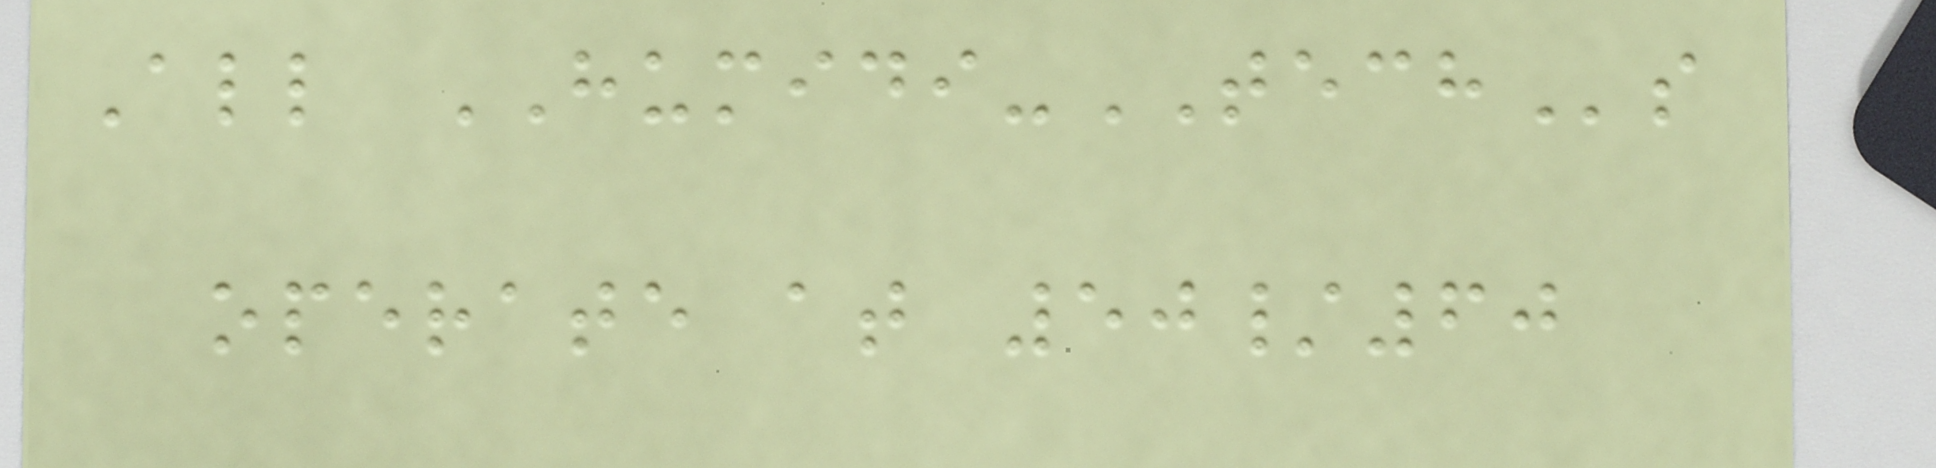All HUMIDI-TECHs
operate at 50/60
